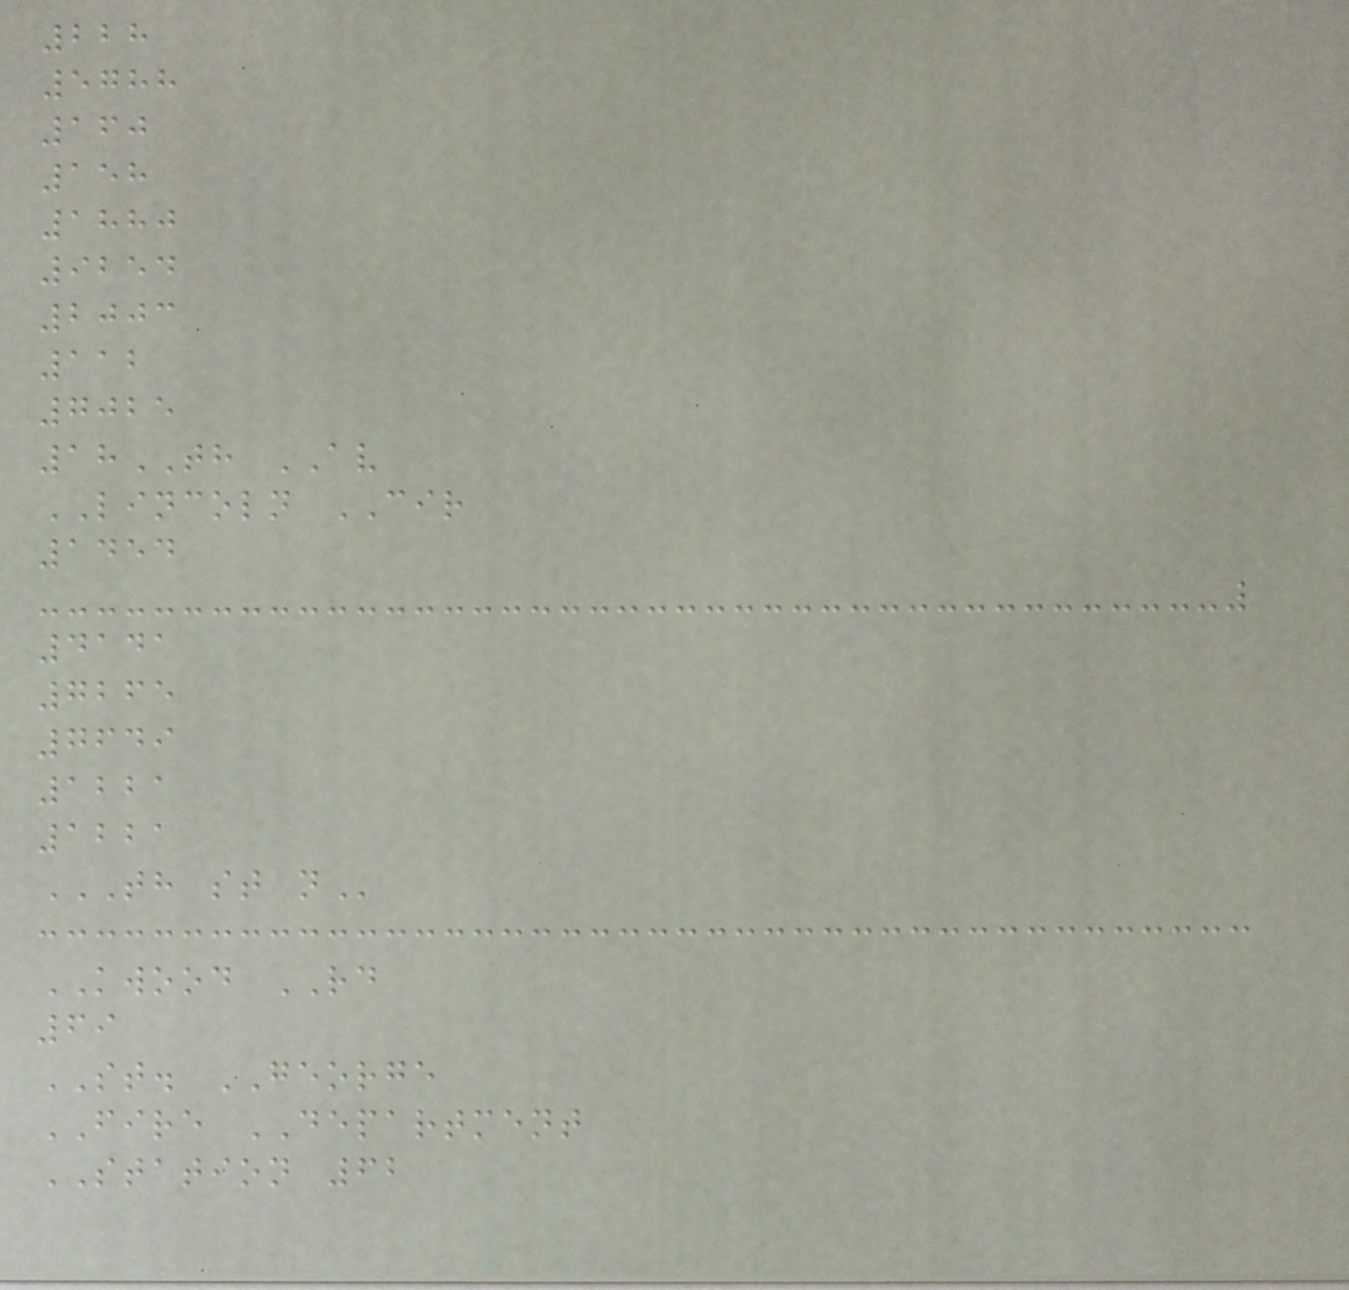228
5788
160
158
1880
9254
2003
112
7025
18TH AV
LINCOLN CIR
1454
4141
7265
7649
1221
1221
TH ST N
KWOOD RD
69
ST. GEORGE
FIRE DEPARTMENT
STATION 62
